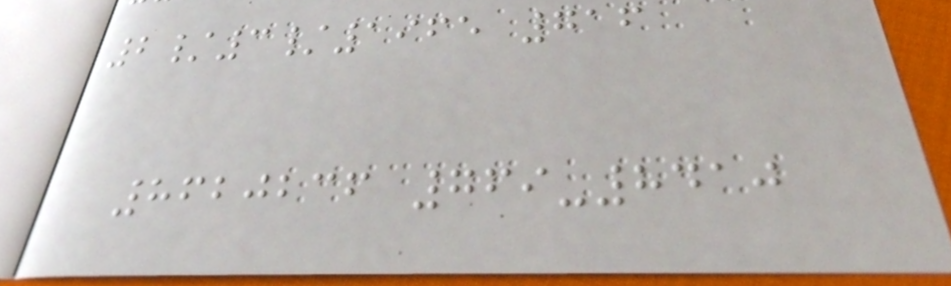2/3/1965 716
8620236 769-8410
